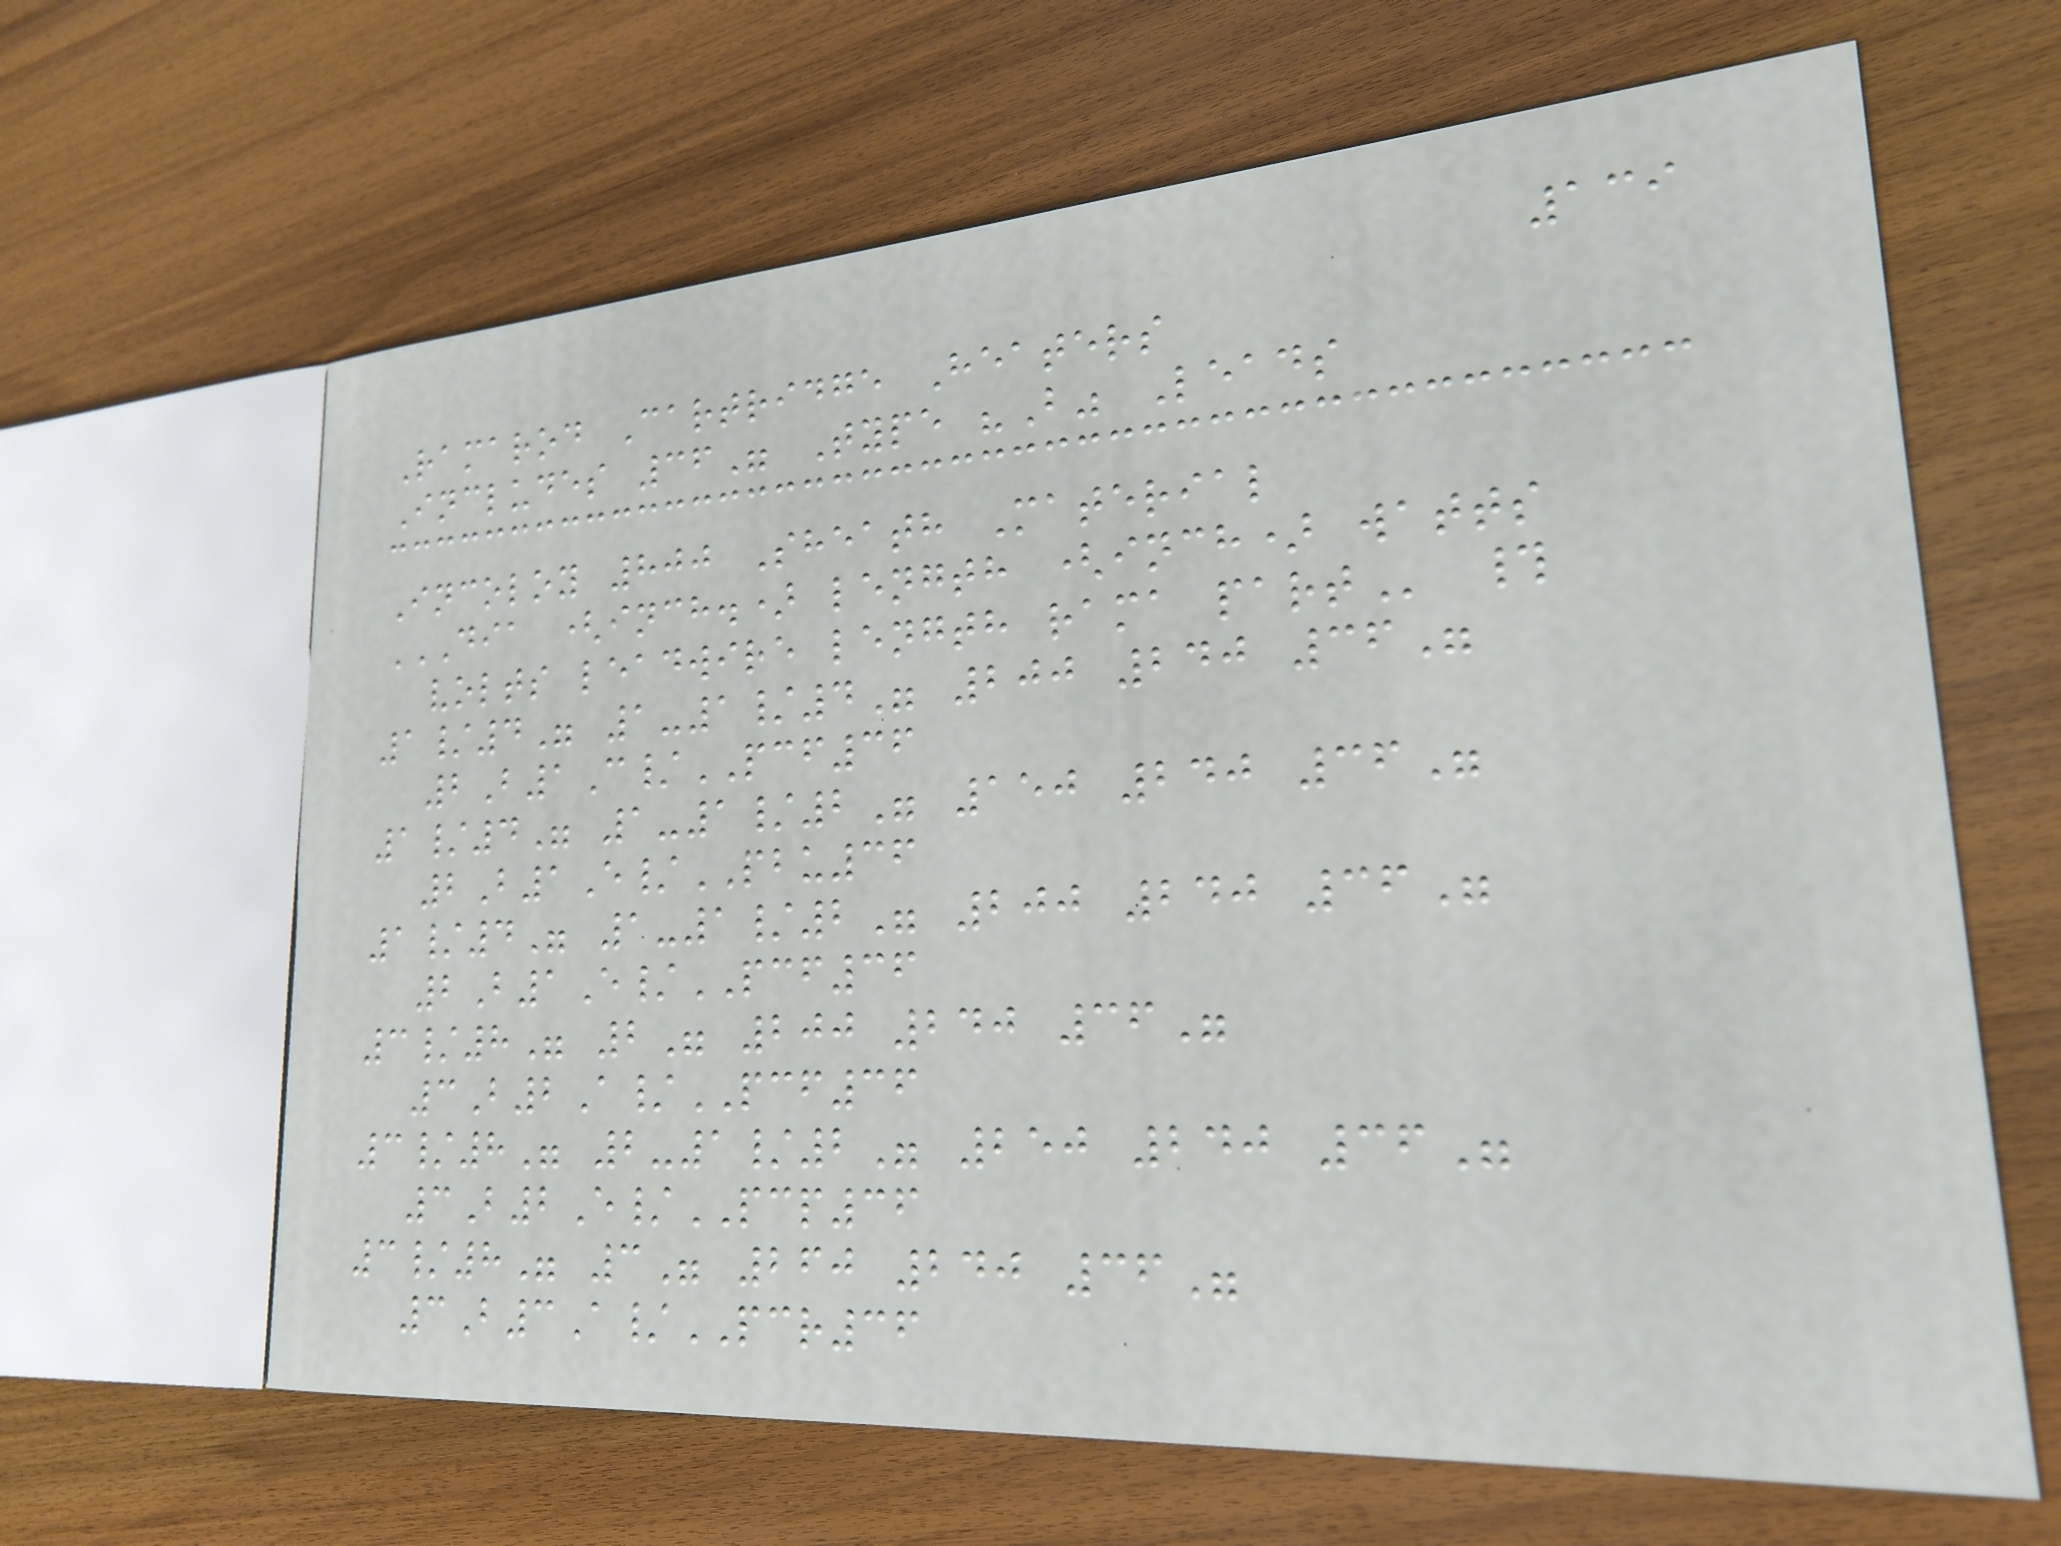139
Ramarod Cartridge Heaters
Includes 36" Type "B" Leads
Incoloy 800 Sheath Material
DIA (INCH.) LENGTH (INCH) WATTS
VOLTS LEADWIRE LENGTH RAMA PART #
1/4" 1-1/4" 200 240 36"
2B1C/PCF36
1/4" 1-1/2" 150 240 36"
2B1E/PBU36
1/4" 1-1/2" 200 240 36"
2B1E/PCF36
3/8" 2" 200 240 36"
3B2A/PCF36
3/8" 2-1/2" 250 240 36"
3B2E/PCP36
3/8" 3" 260 240 36"
3B3A/PCR36
